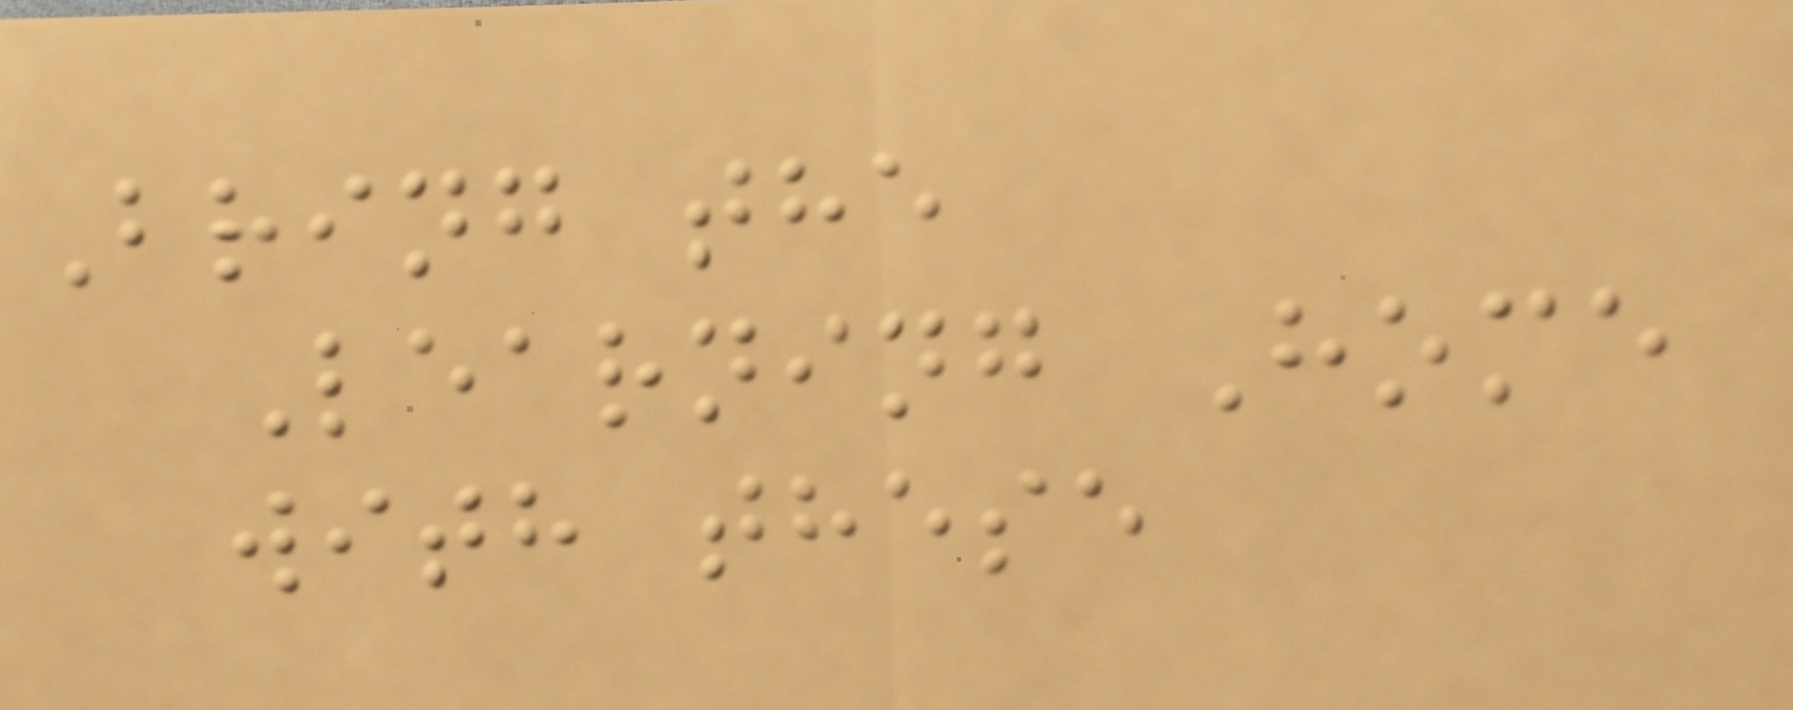Bring the
Learning Home
with these
